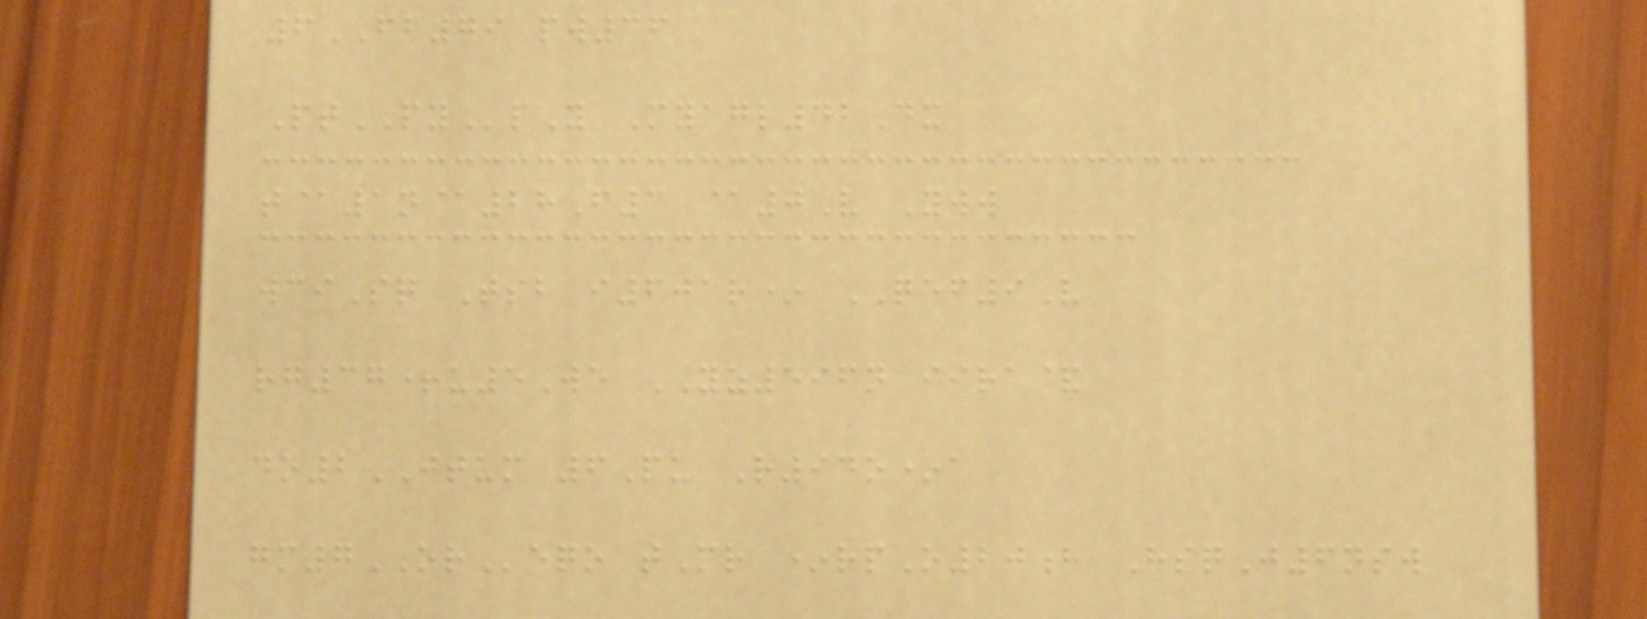6FB79 pw36
PtPYpY Myagl42Dx
t@1n@28F3 @0V Yww
wciSq Tsb i601r* QEF9V
rg37+u5We YZ596n iira&
do2JTUM 6Pu R94o*a
gm7OReqo tMr *rpO20h HsqJ6nsw
